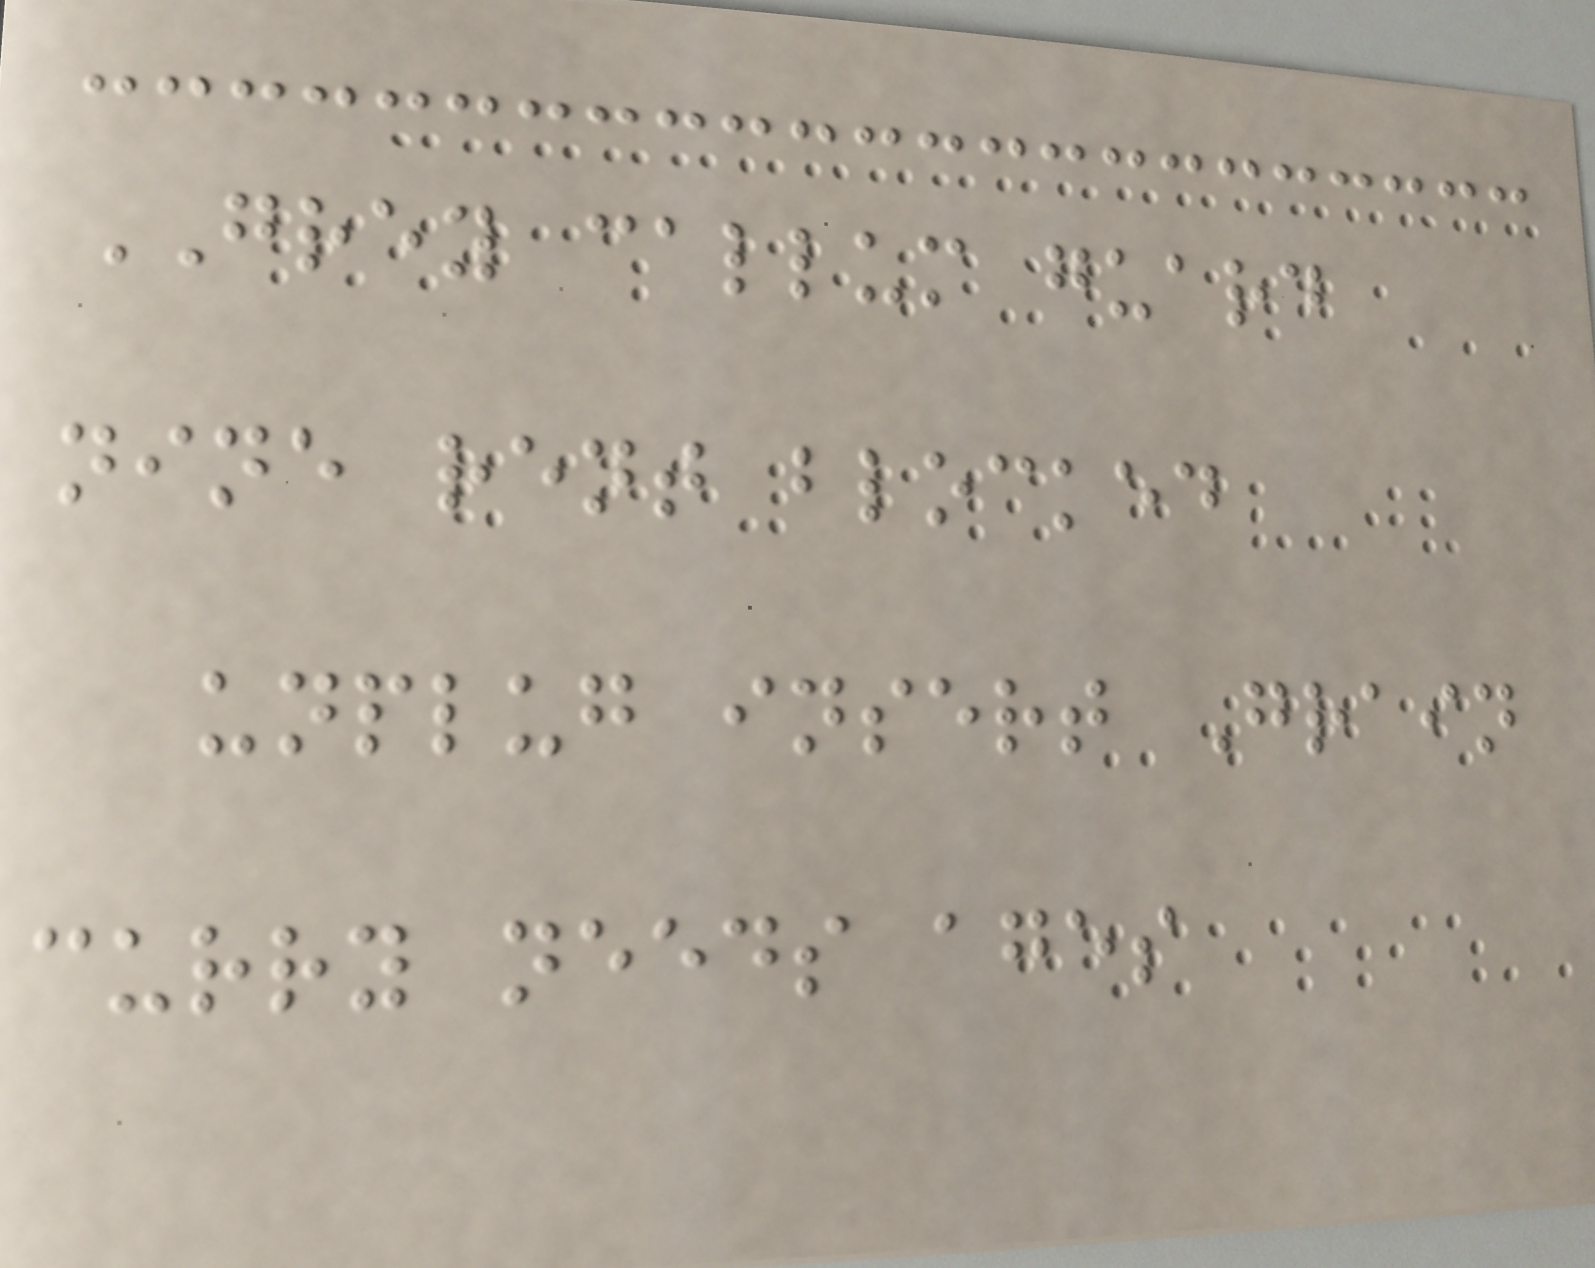GREY callum guard
nine rent blocked
unplug insert Grain
curry needs ages
